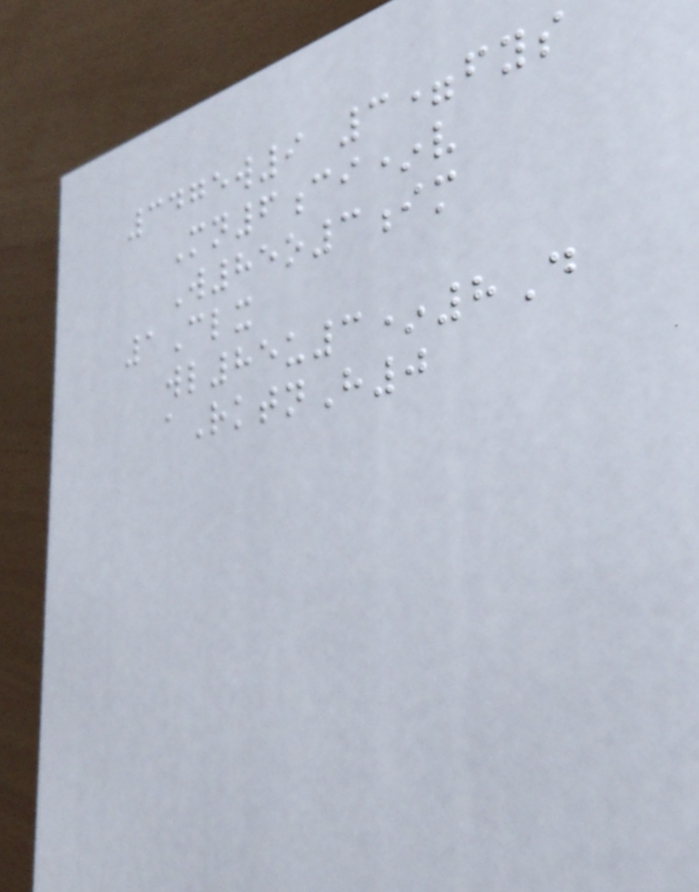3475w9 3=fys
Mn6ci*v
W85o3im
1Clx
wl85u3*8D
aRktnH0
